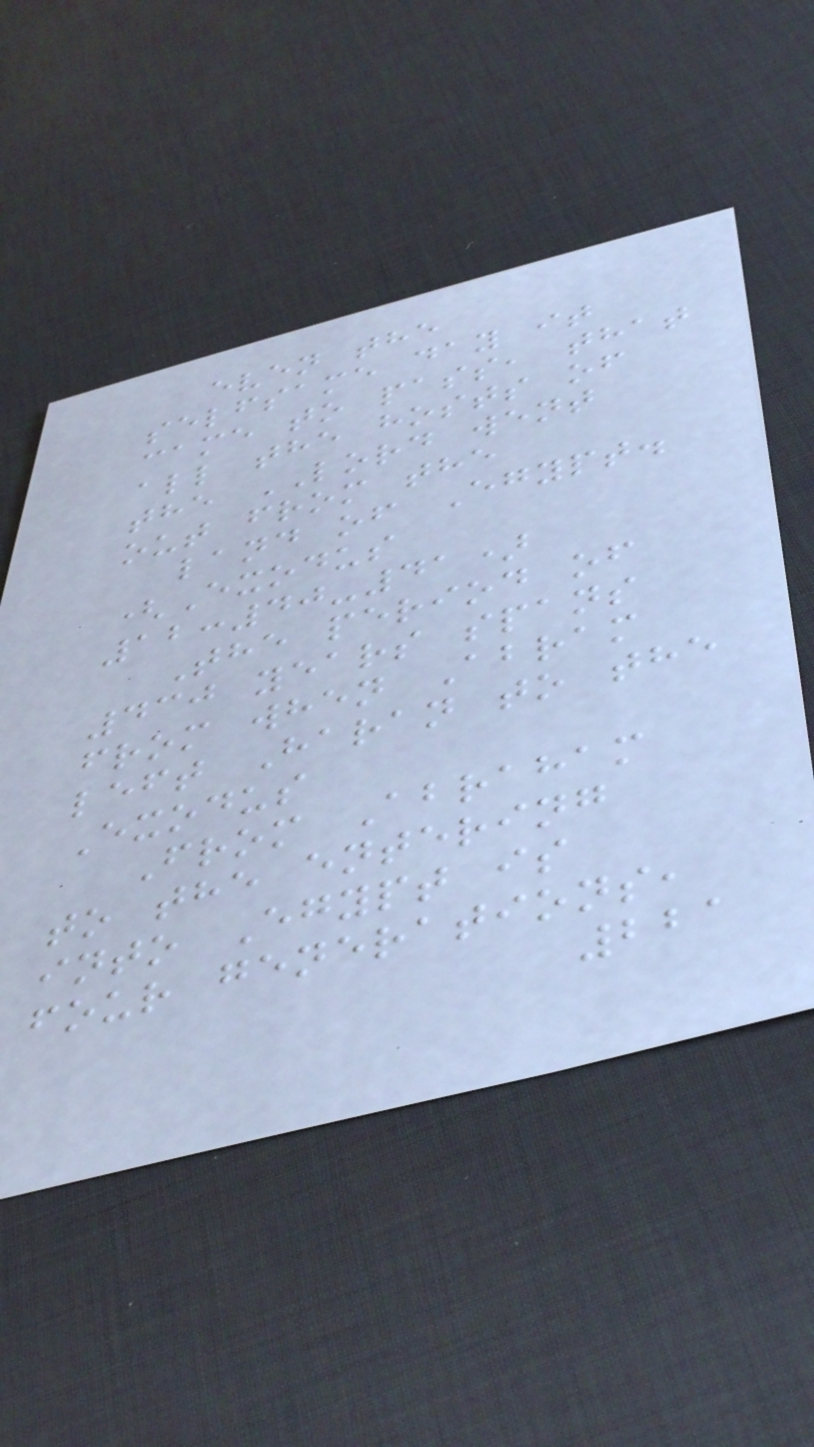even the
selfsame day it
came to pass, that
all the hosts of
the LORD went
out from the
land of Egypt.
(Exodus
12:40-41)
The period of
430 years spans
from when Abram
left Haran to the
Exodus
From Abraham
to the entering
into Egypt is
four generations,
221
